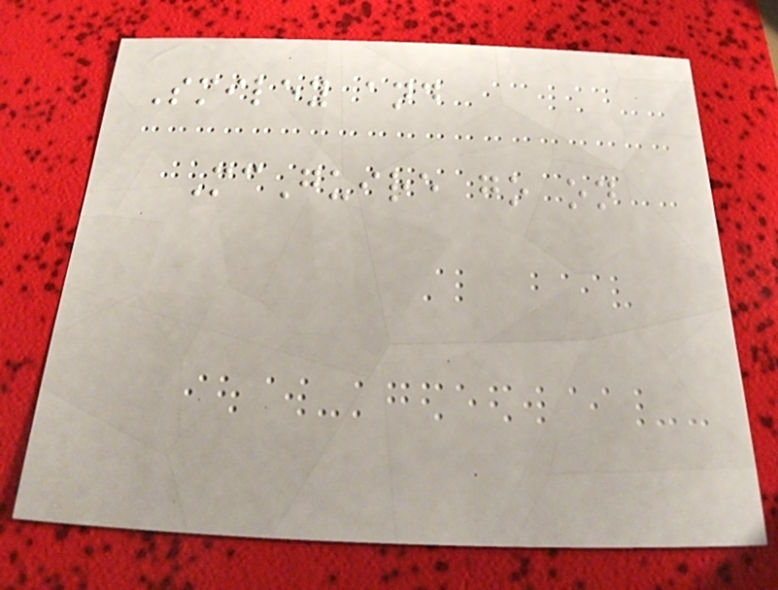Smiley and
McGuire go on
